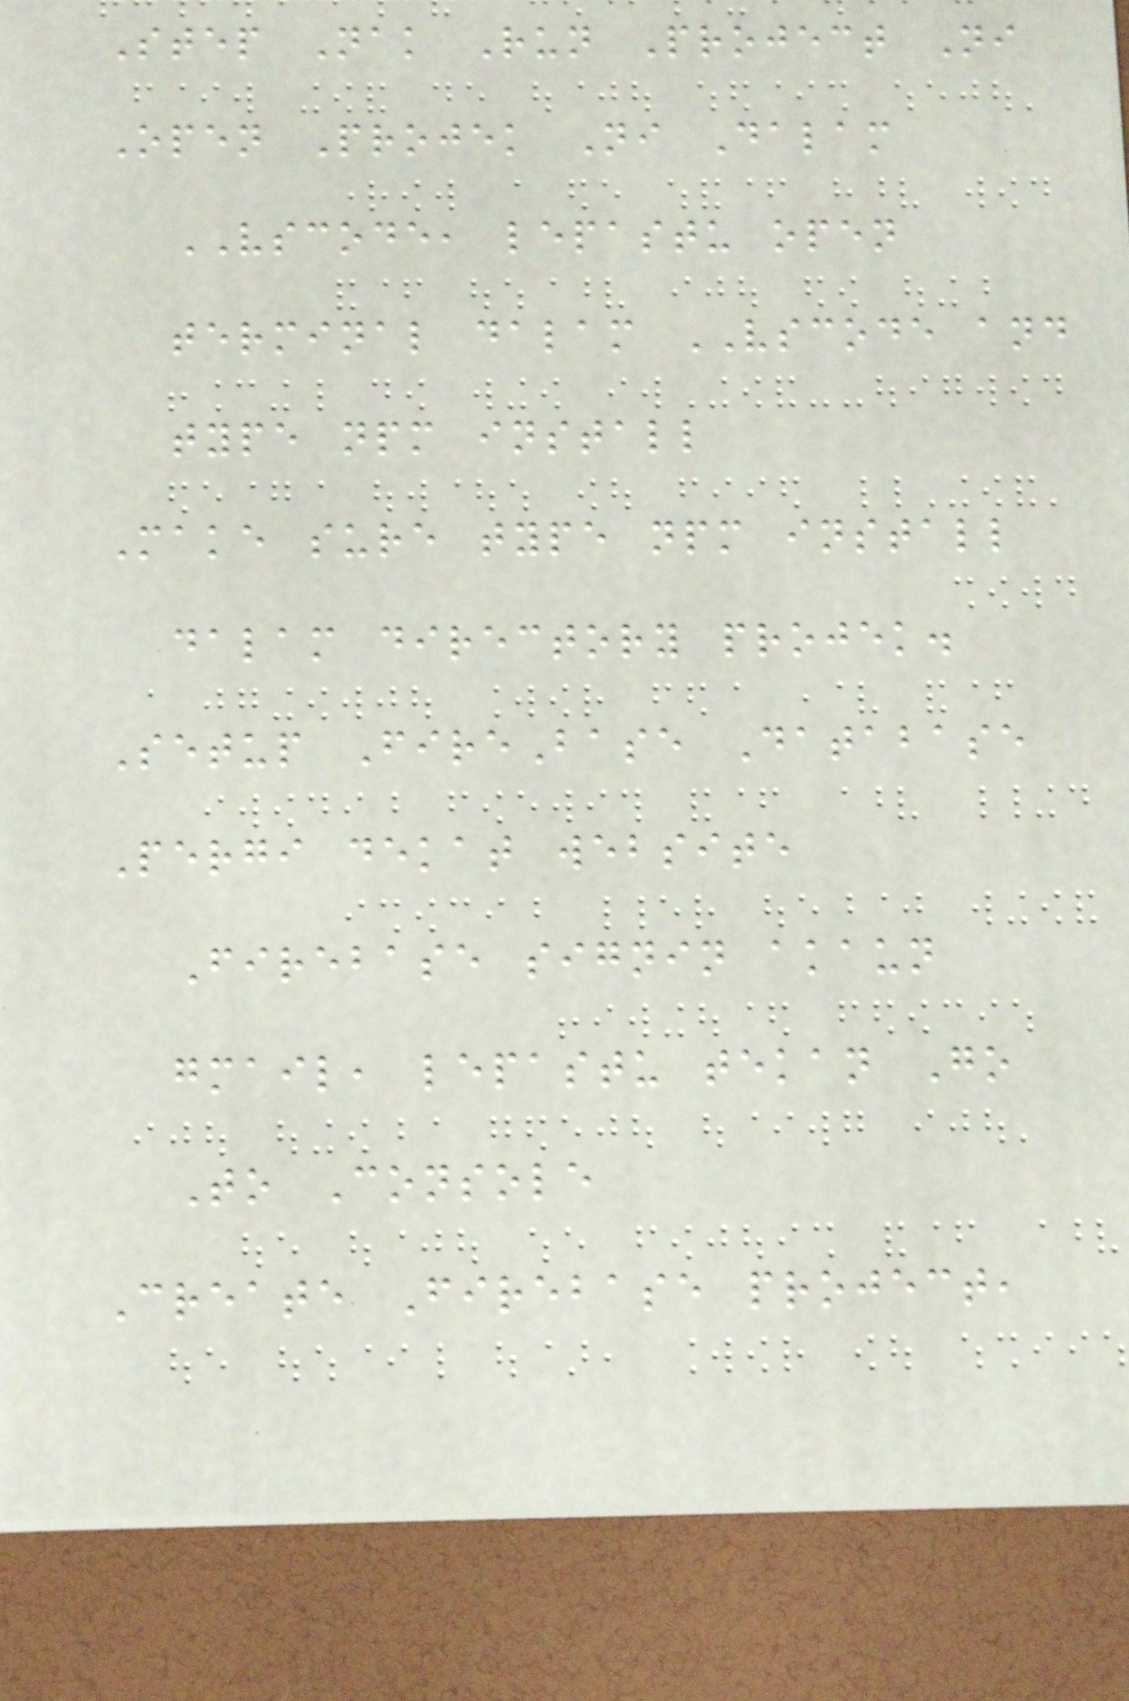Step Nak Run Project Ni
Open Projek Ni Dalam
VSCODE, lepastu open
terminal dalam VSCODE and
type npm install
Make sure type npm install
dalam directory projek.
Setup FireBase Database
Pergi dekat website
Firebase signin akaun
gmail, lepastu tekan Go
To Console
Create Firebase project,
